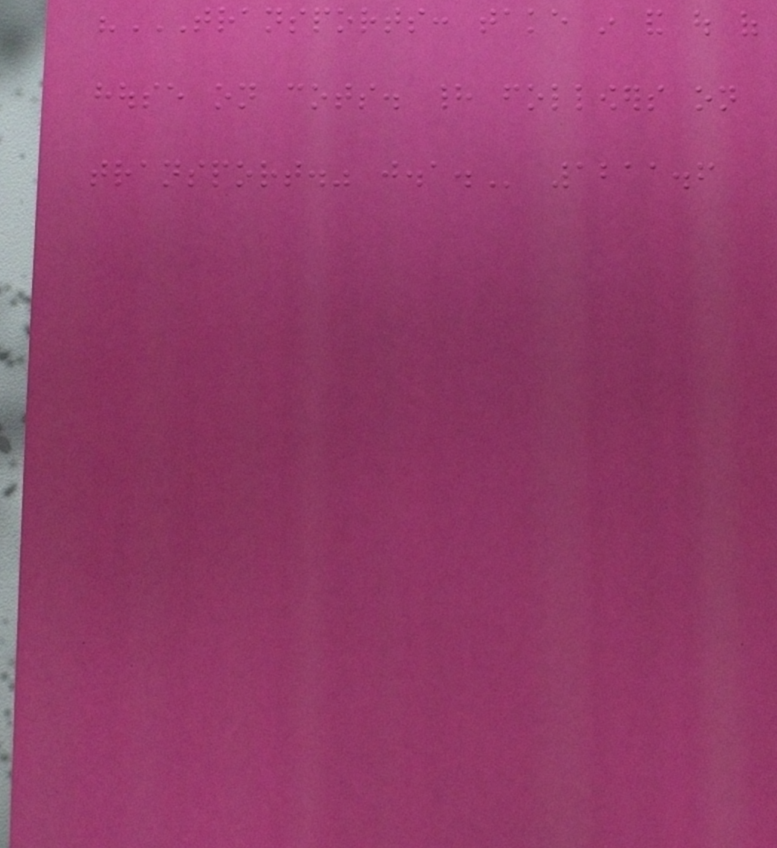"TRANSPORTS: TAKE IN AND OUT OF
HOUSE ON COTS. HAD FOLLOWERS ON
TRANSPORT." J.A. 1211.6
